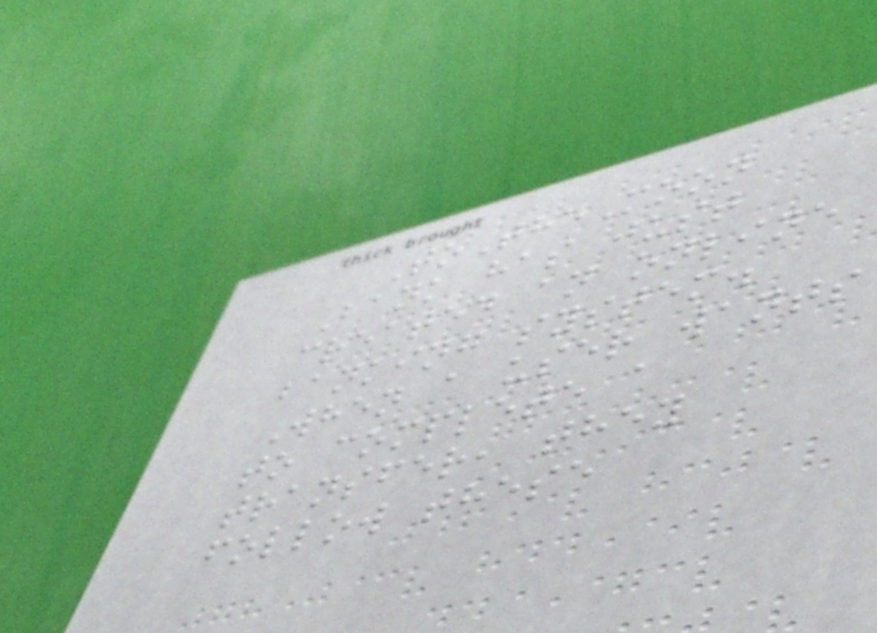ToTheMoon
Bank has just
created an online
banking system.
When a user wants
to complete a
transfer, they
follow these
